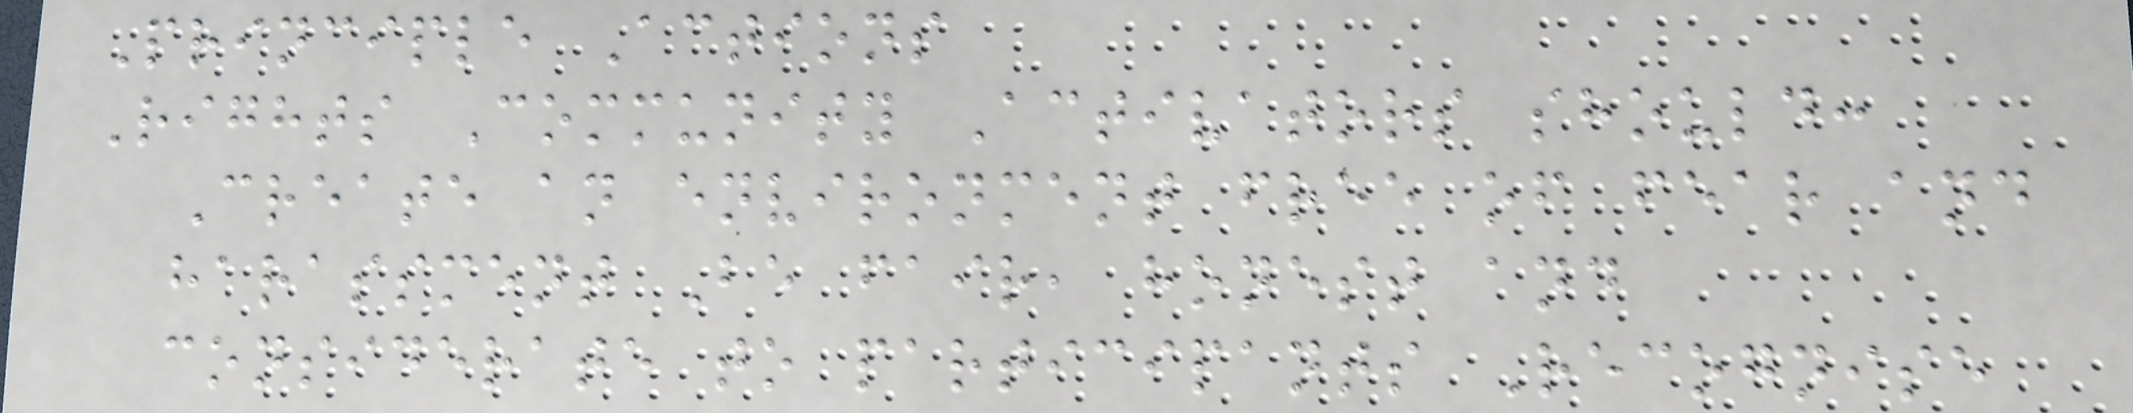Principle Actions
Rights Community Activators should:
Create an environment free of fear and
harassment Be fair, honest and
considerate to participants Recognise
